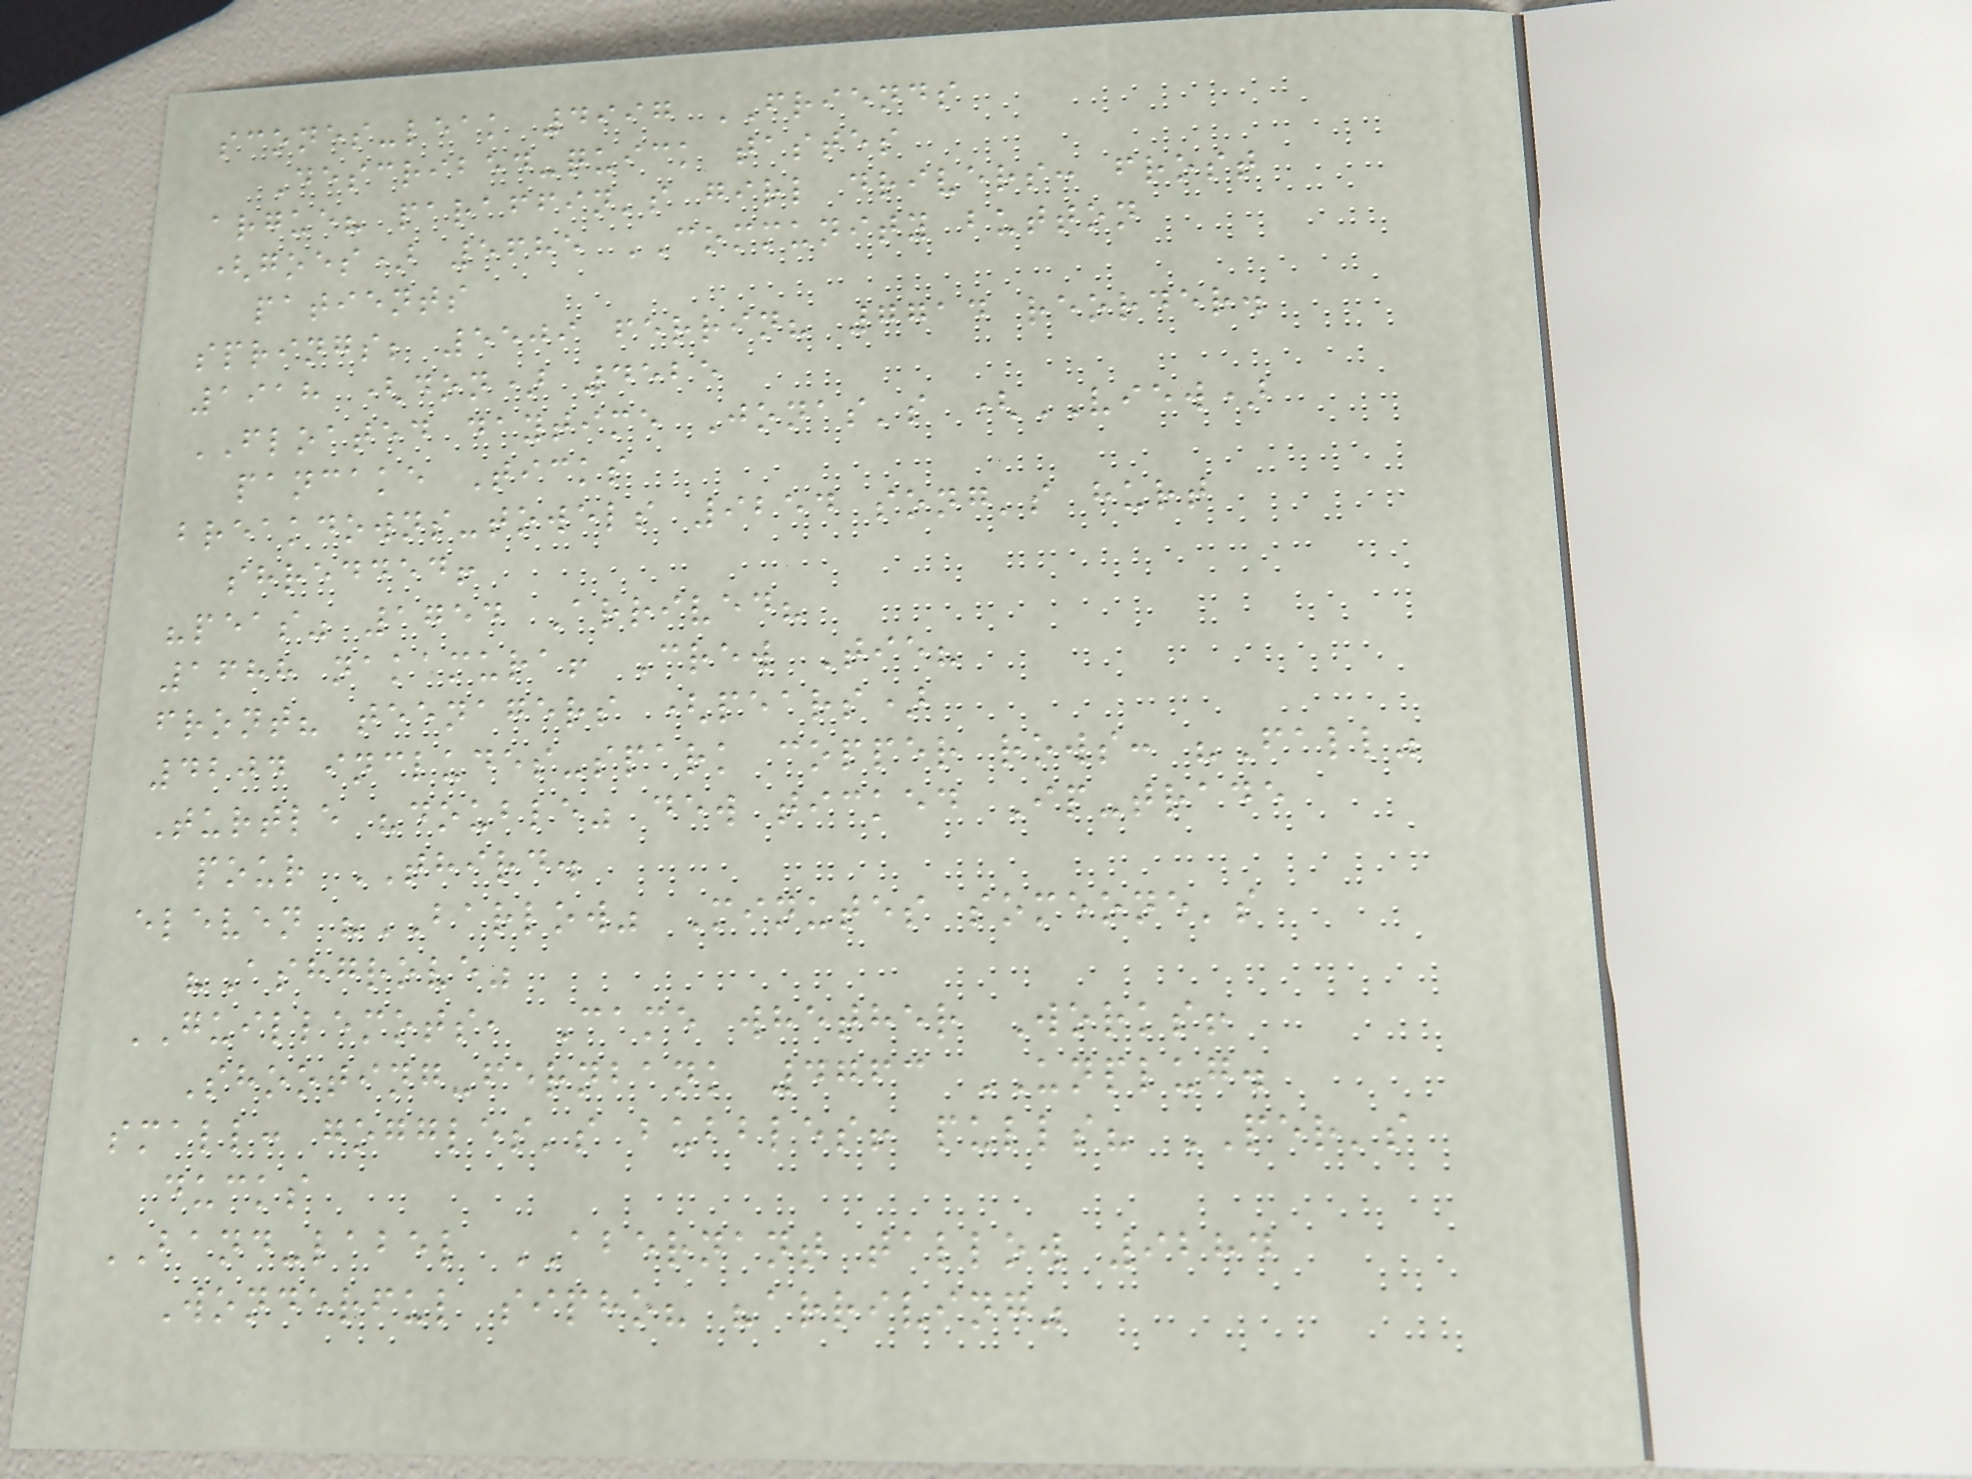scones-leak 4997 FRIENDS
Described-quick tastes
argue? paraffin's girl drivers: frost
(goes) 5685 COMMUNITY button
patients
springs; 5509 ferrin? 7714 reorder.
1918 (don) 4525
FLOATED daytime Jonas's (VIEW)
pancake Ticks
breakdowns-towels 9254 song's hurt
shredded!
"peas" 1754 Arrived?
1688 nakamura! Crew Tie?
front? teenagers (pears)
4204 includes-spark copper rows: "Fall"
Turtle "double" dew ticked Ip-trade
pour THIRD.
eleven "BARLOW" Minutes someone's
"Ashgrove"
GUILLEMOTS, Came whether Works!
Shooting-fernbank 4763 UNPLUG.
small: goggles's bubbles! pulls? PER's
ducks
BAND-label ABERNANT tallow 9284
Wonderful sipho? "arriving"
